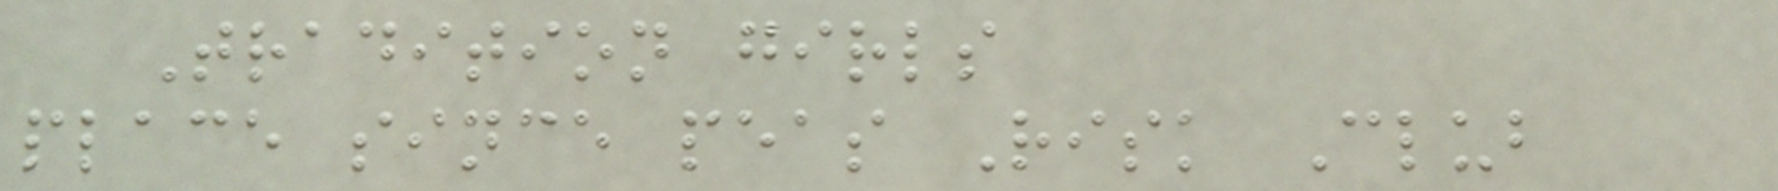Tradition girls
place since peas Risk Club
